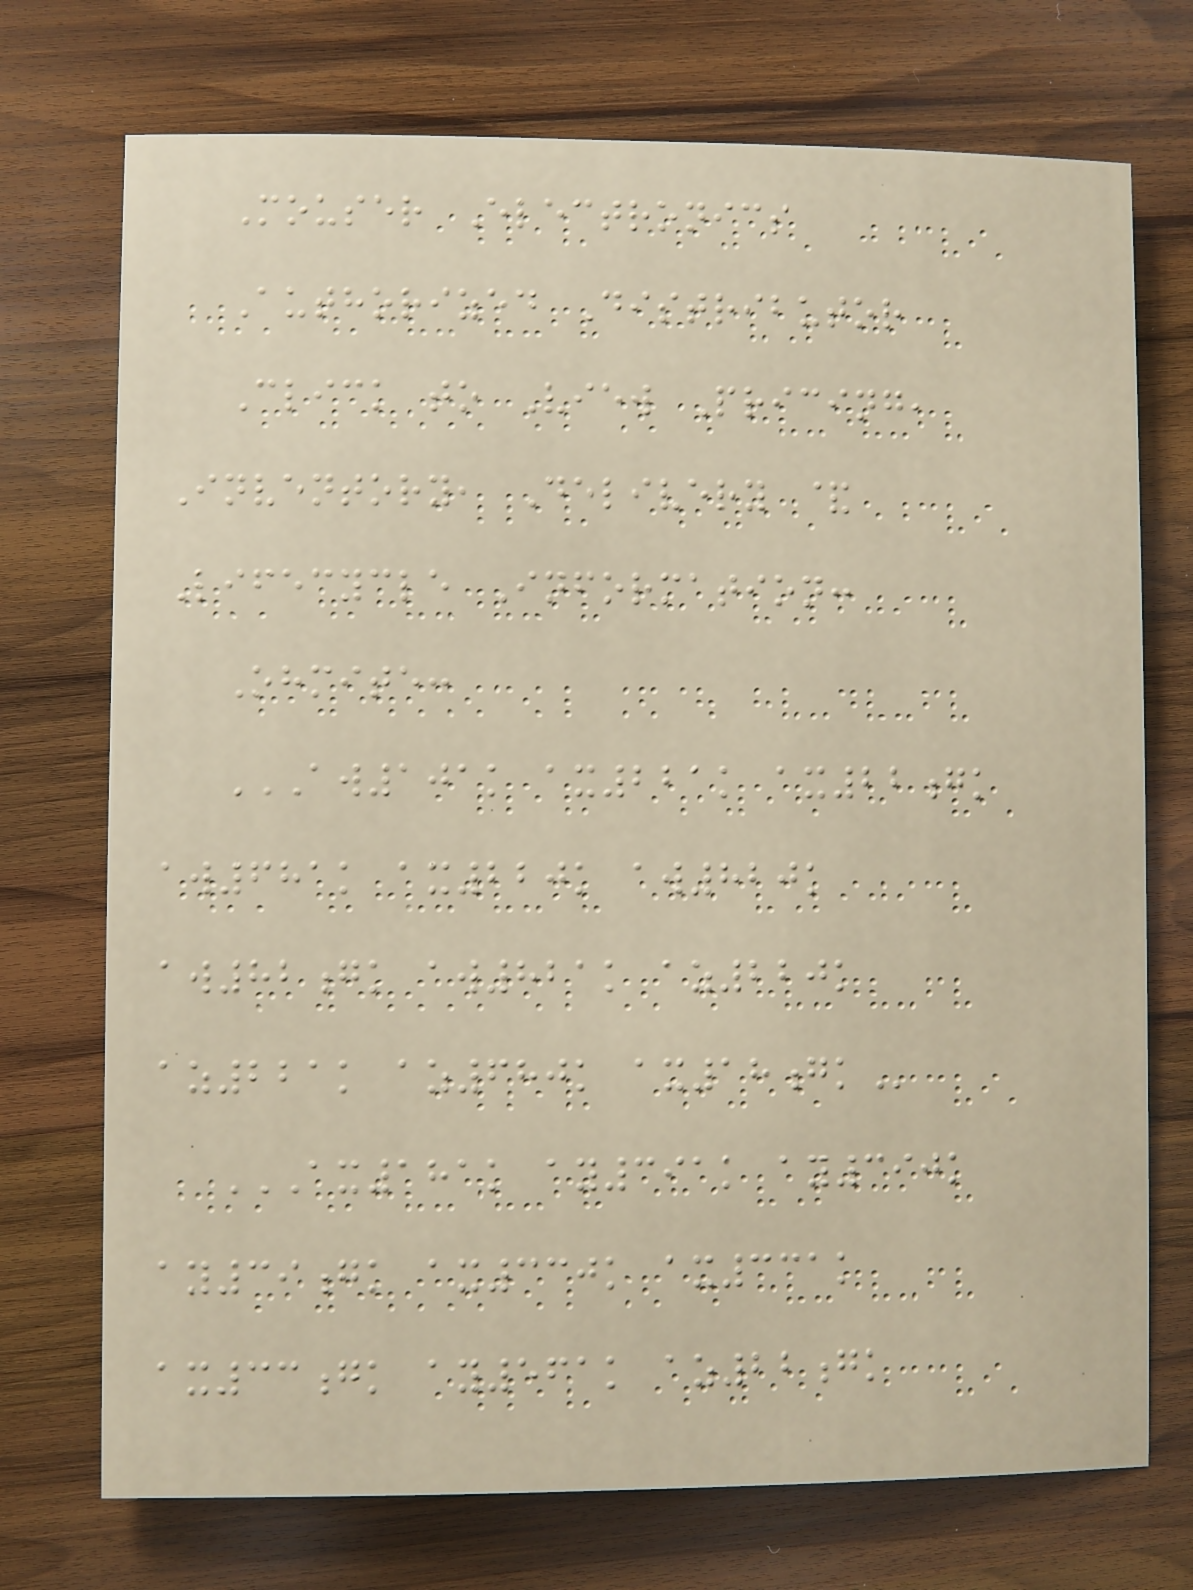Mouser Electronics
Authorized Distributor
Click to View Pricing,
Inventory, Delivery &
Lifecycle Information:
Ohmite:
AW101K AX221K AX22GK
AW681K AX220K AW820K
AW82GK AW821K AZ220K
AZ221K AZ680K AX18GK
AX181K AY391K AY390K
AY39GK AX330K AX331K
AX33GK AY561K AZ22GK
